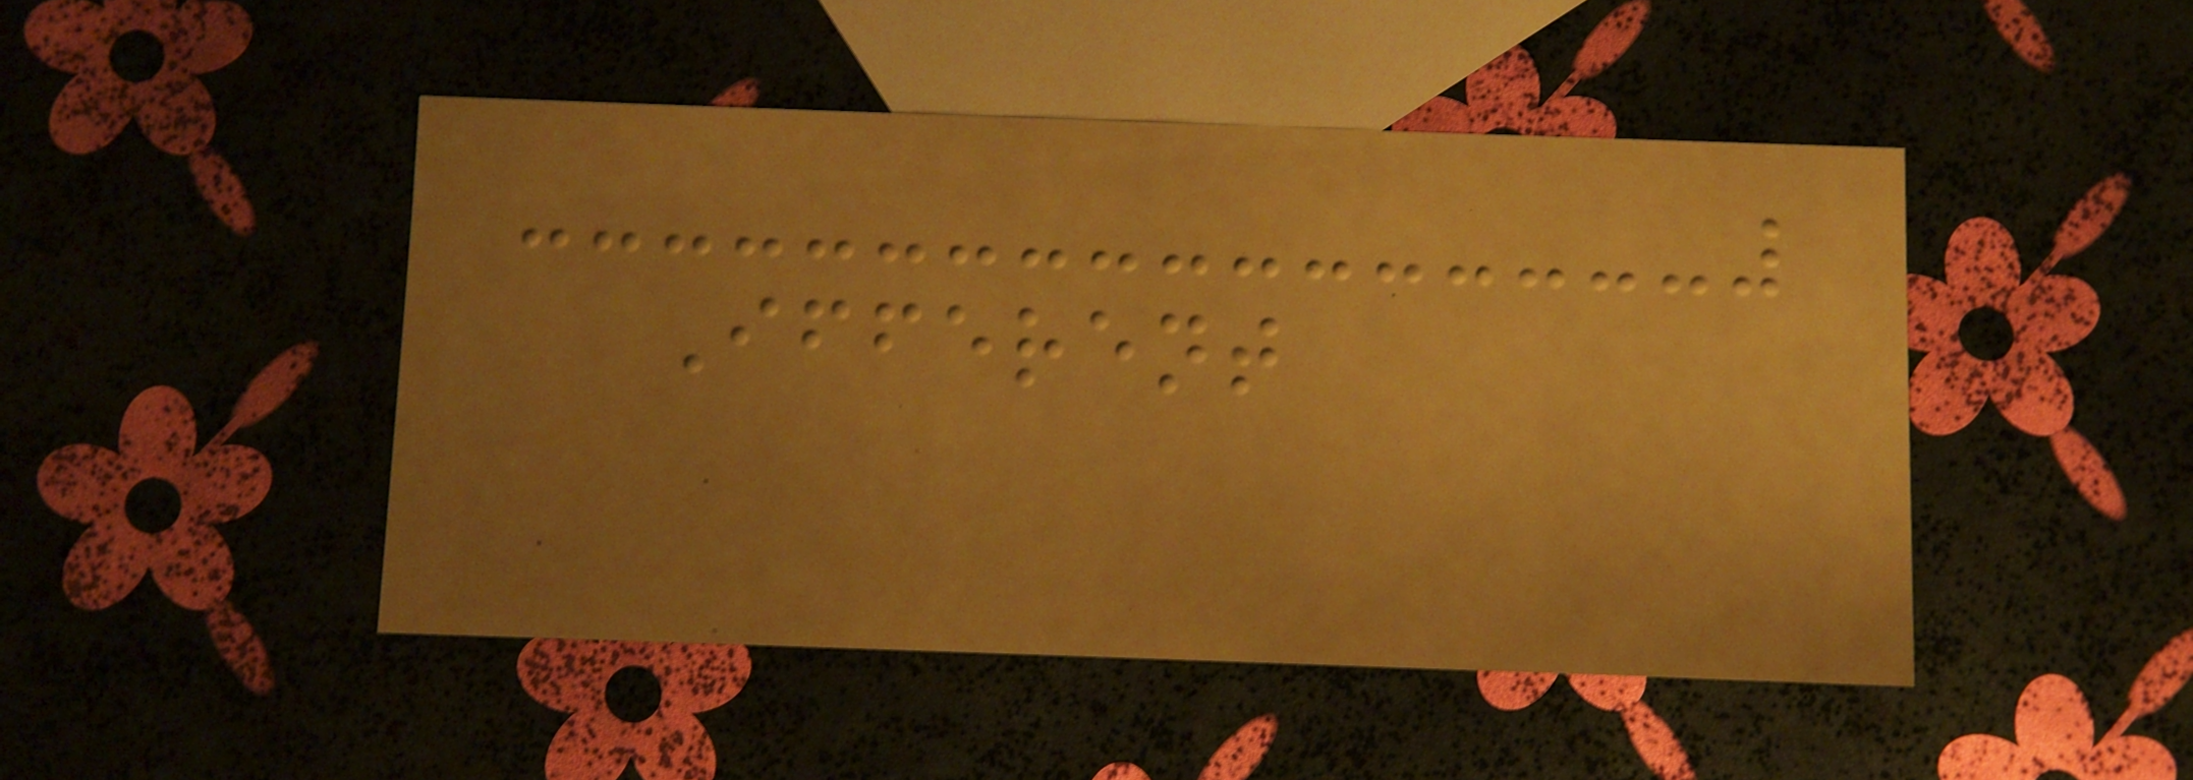Ifferent
